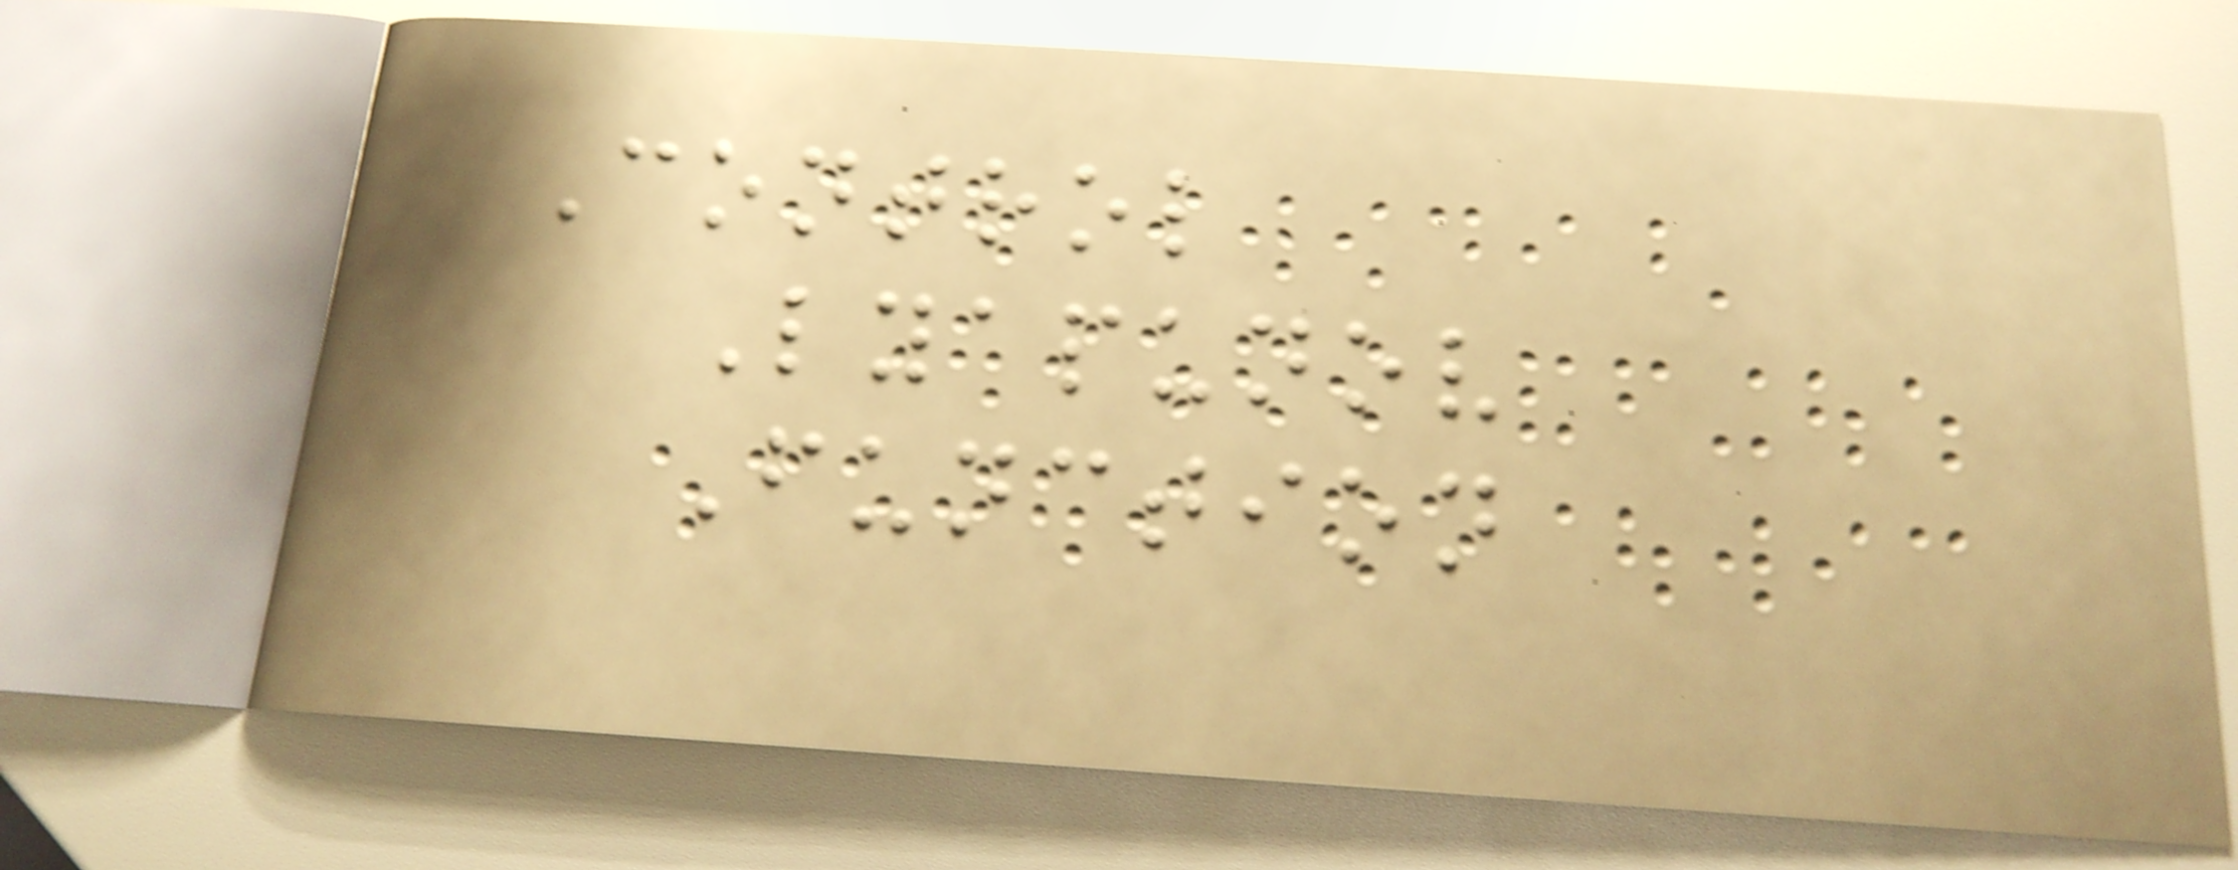Control
Lyapunov
Function
